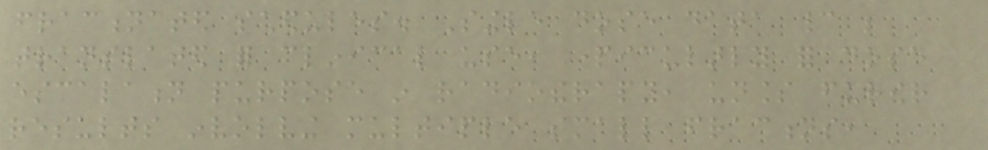fractionated schedules. Single dose data cannot be
translated for clinical use, particularly for dose
escalation purpose in radiotherapy, unless further
results involving multiple small fractions,
